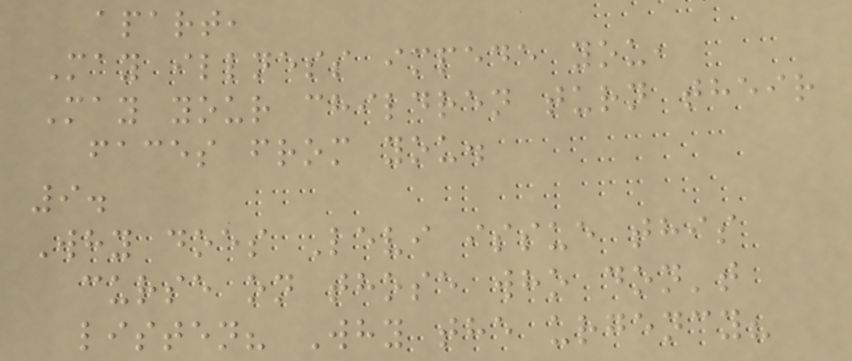apart,
May illness impede you,
May your children turn their
faces from you.
9.
Why does Levi issue this
curse on those who don't
listen? Why the urgency?
